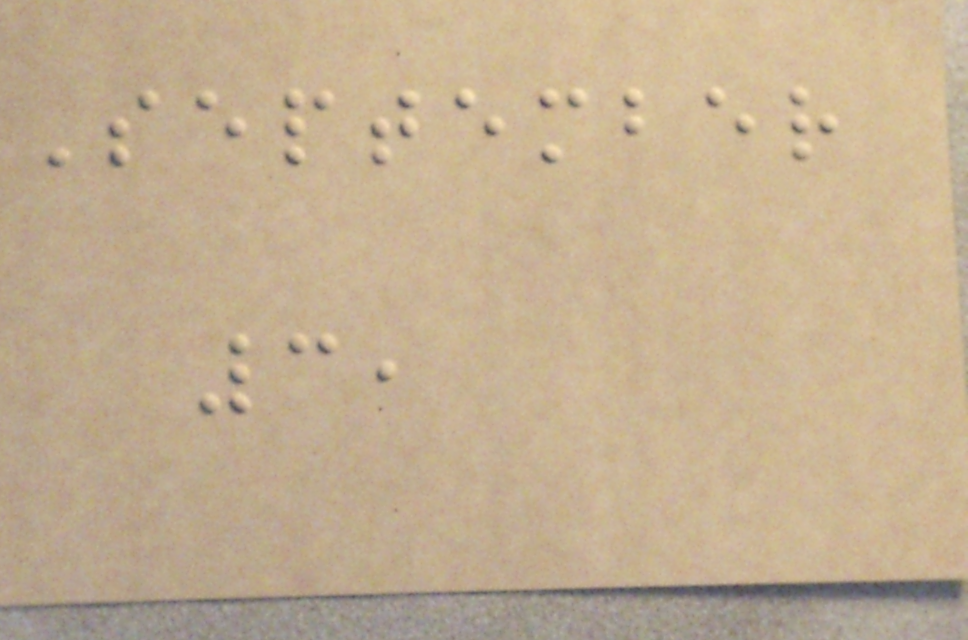September
3,
